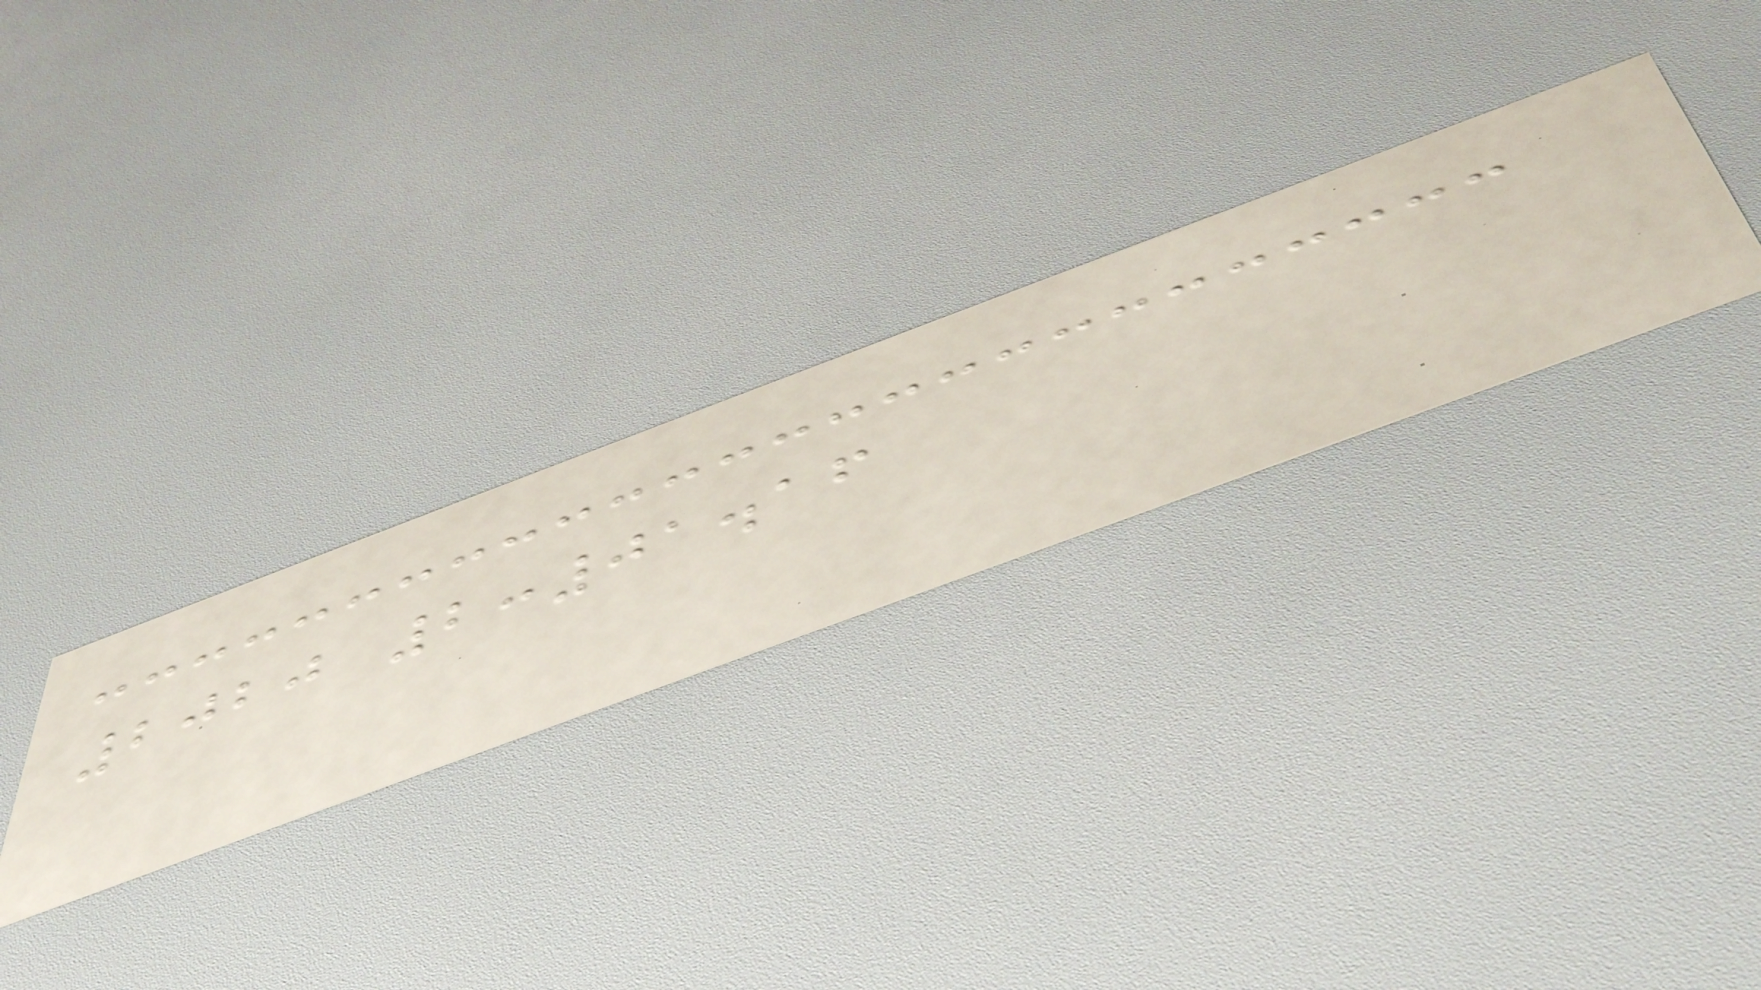2020 2:01.16
